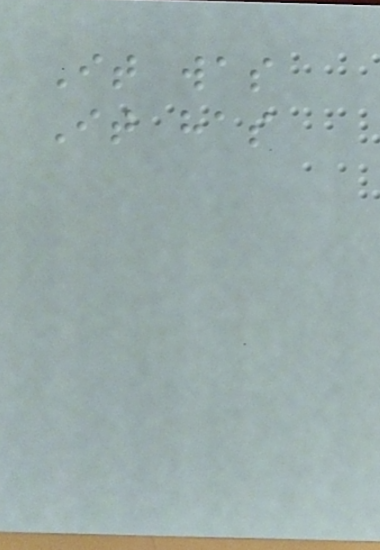It was
It has
